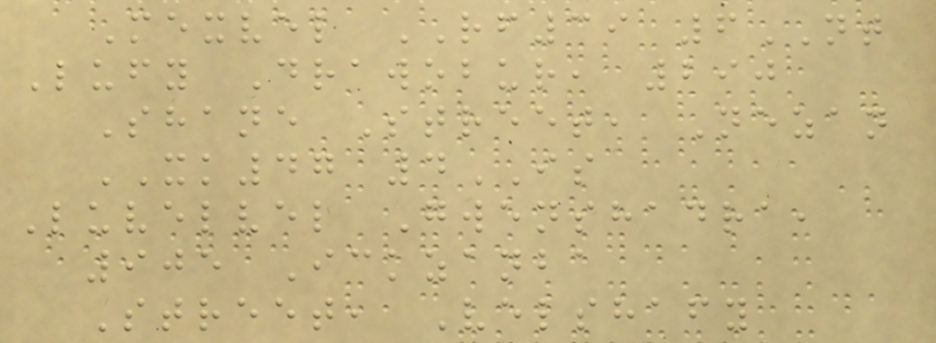Mexvel RF39 6NT
Lufy Drawobur, 290
Shane Street, Nezan
XK47 4IS
Luvelvel Gwenshadra,
905 Ickzanba
Street, Velshafy
